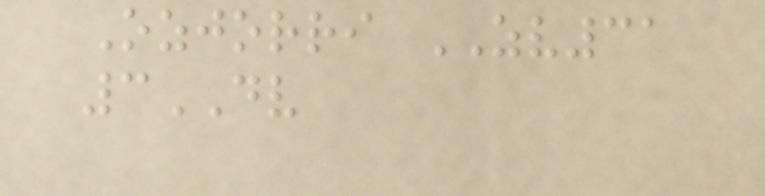Ozjorri ZV31
3DV
